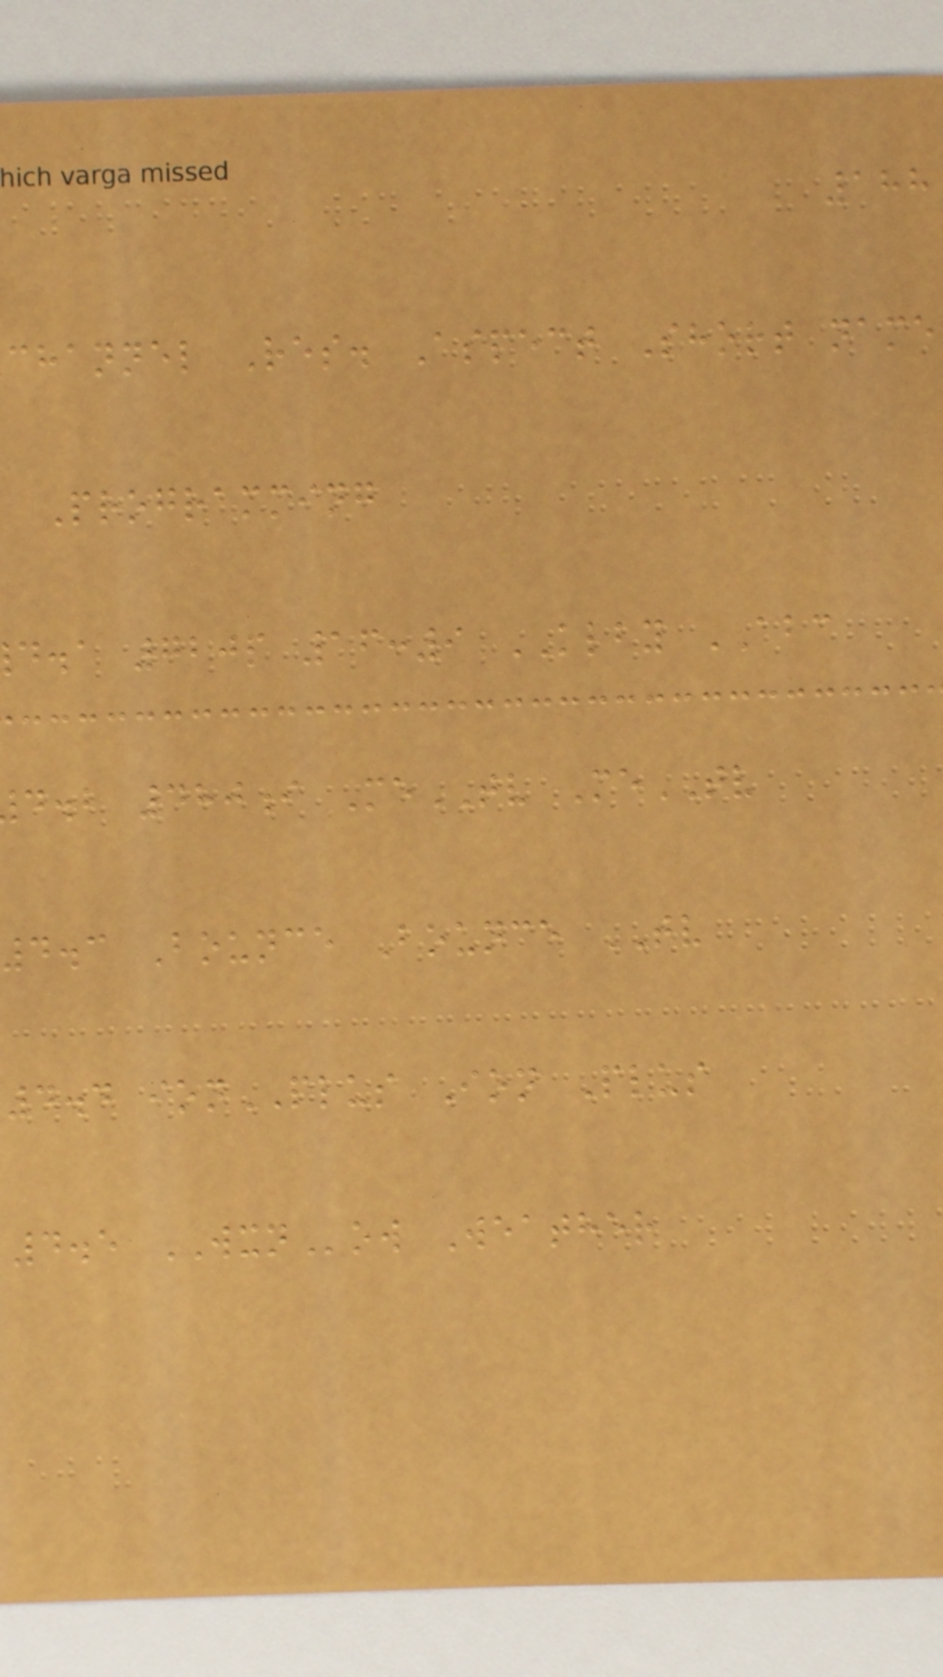188
channel Res. Aspect Short name
Programming
d.a 720p 16:9 KLBY ABC
d.b 480i MeTV MeTV
4.3 Bounce Bounce TV
4.4 ionPLUS Ion Plus
4.5 WXNow Weather
